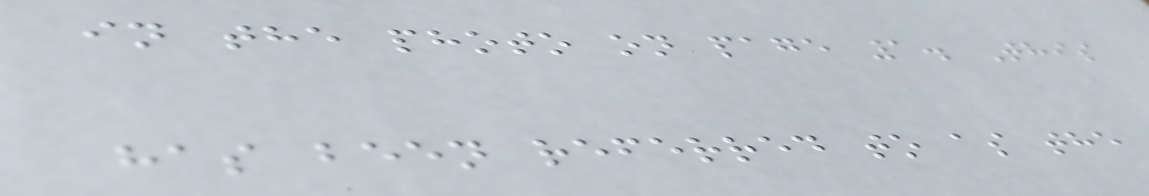in the photo on page 1. This
has been referred to as the
